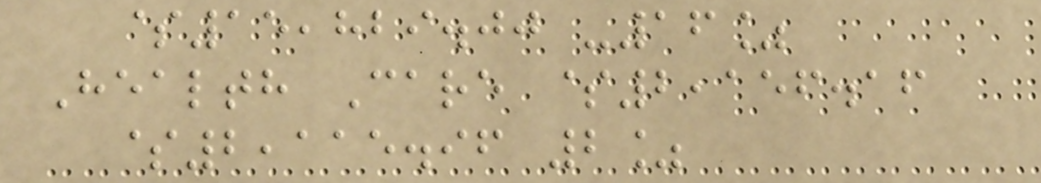$15,829.00 -16%
Health Care $2,156.16
$2,115.96 2%
